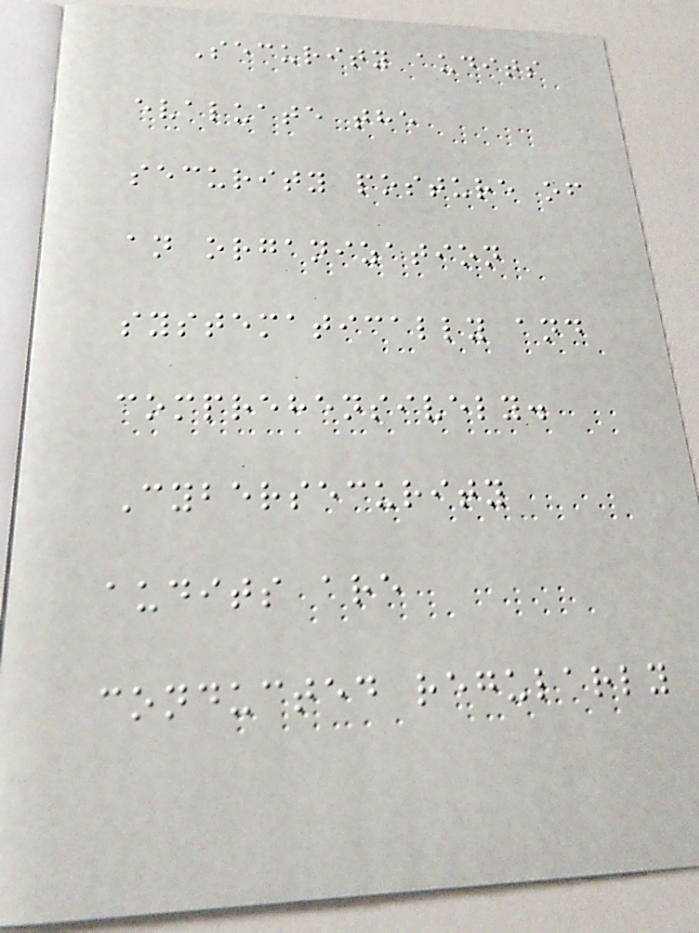Security audits
evaluate the
security posture of
an organization
systematically and
comprehensively.
Cybersecurity
audits are
conducted regularly
